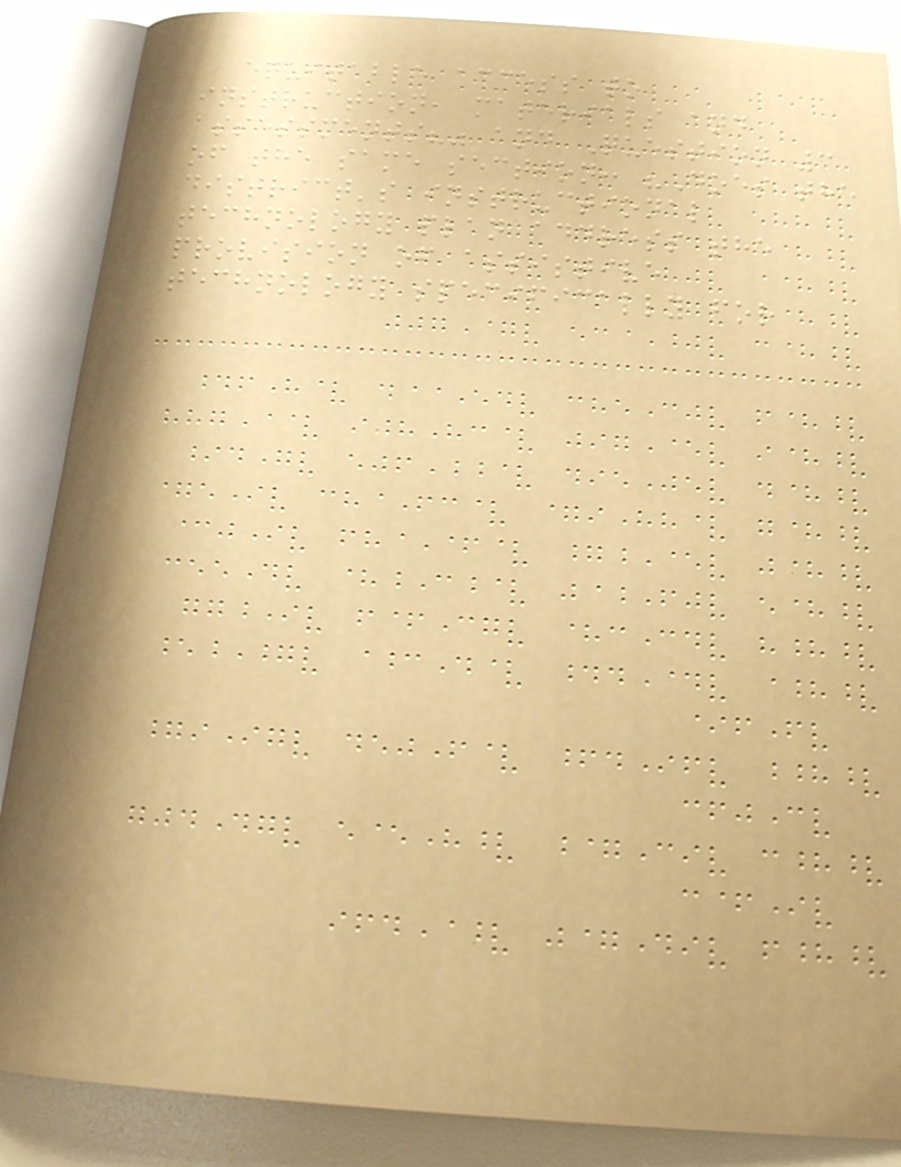equitable access to
instruction, materials and
assessments?" and Question 3
of the same section: "Does the
district's instructional
technology plan address the
provision of assistive
technology specifically for
